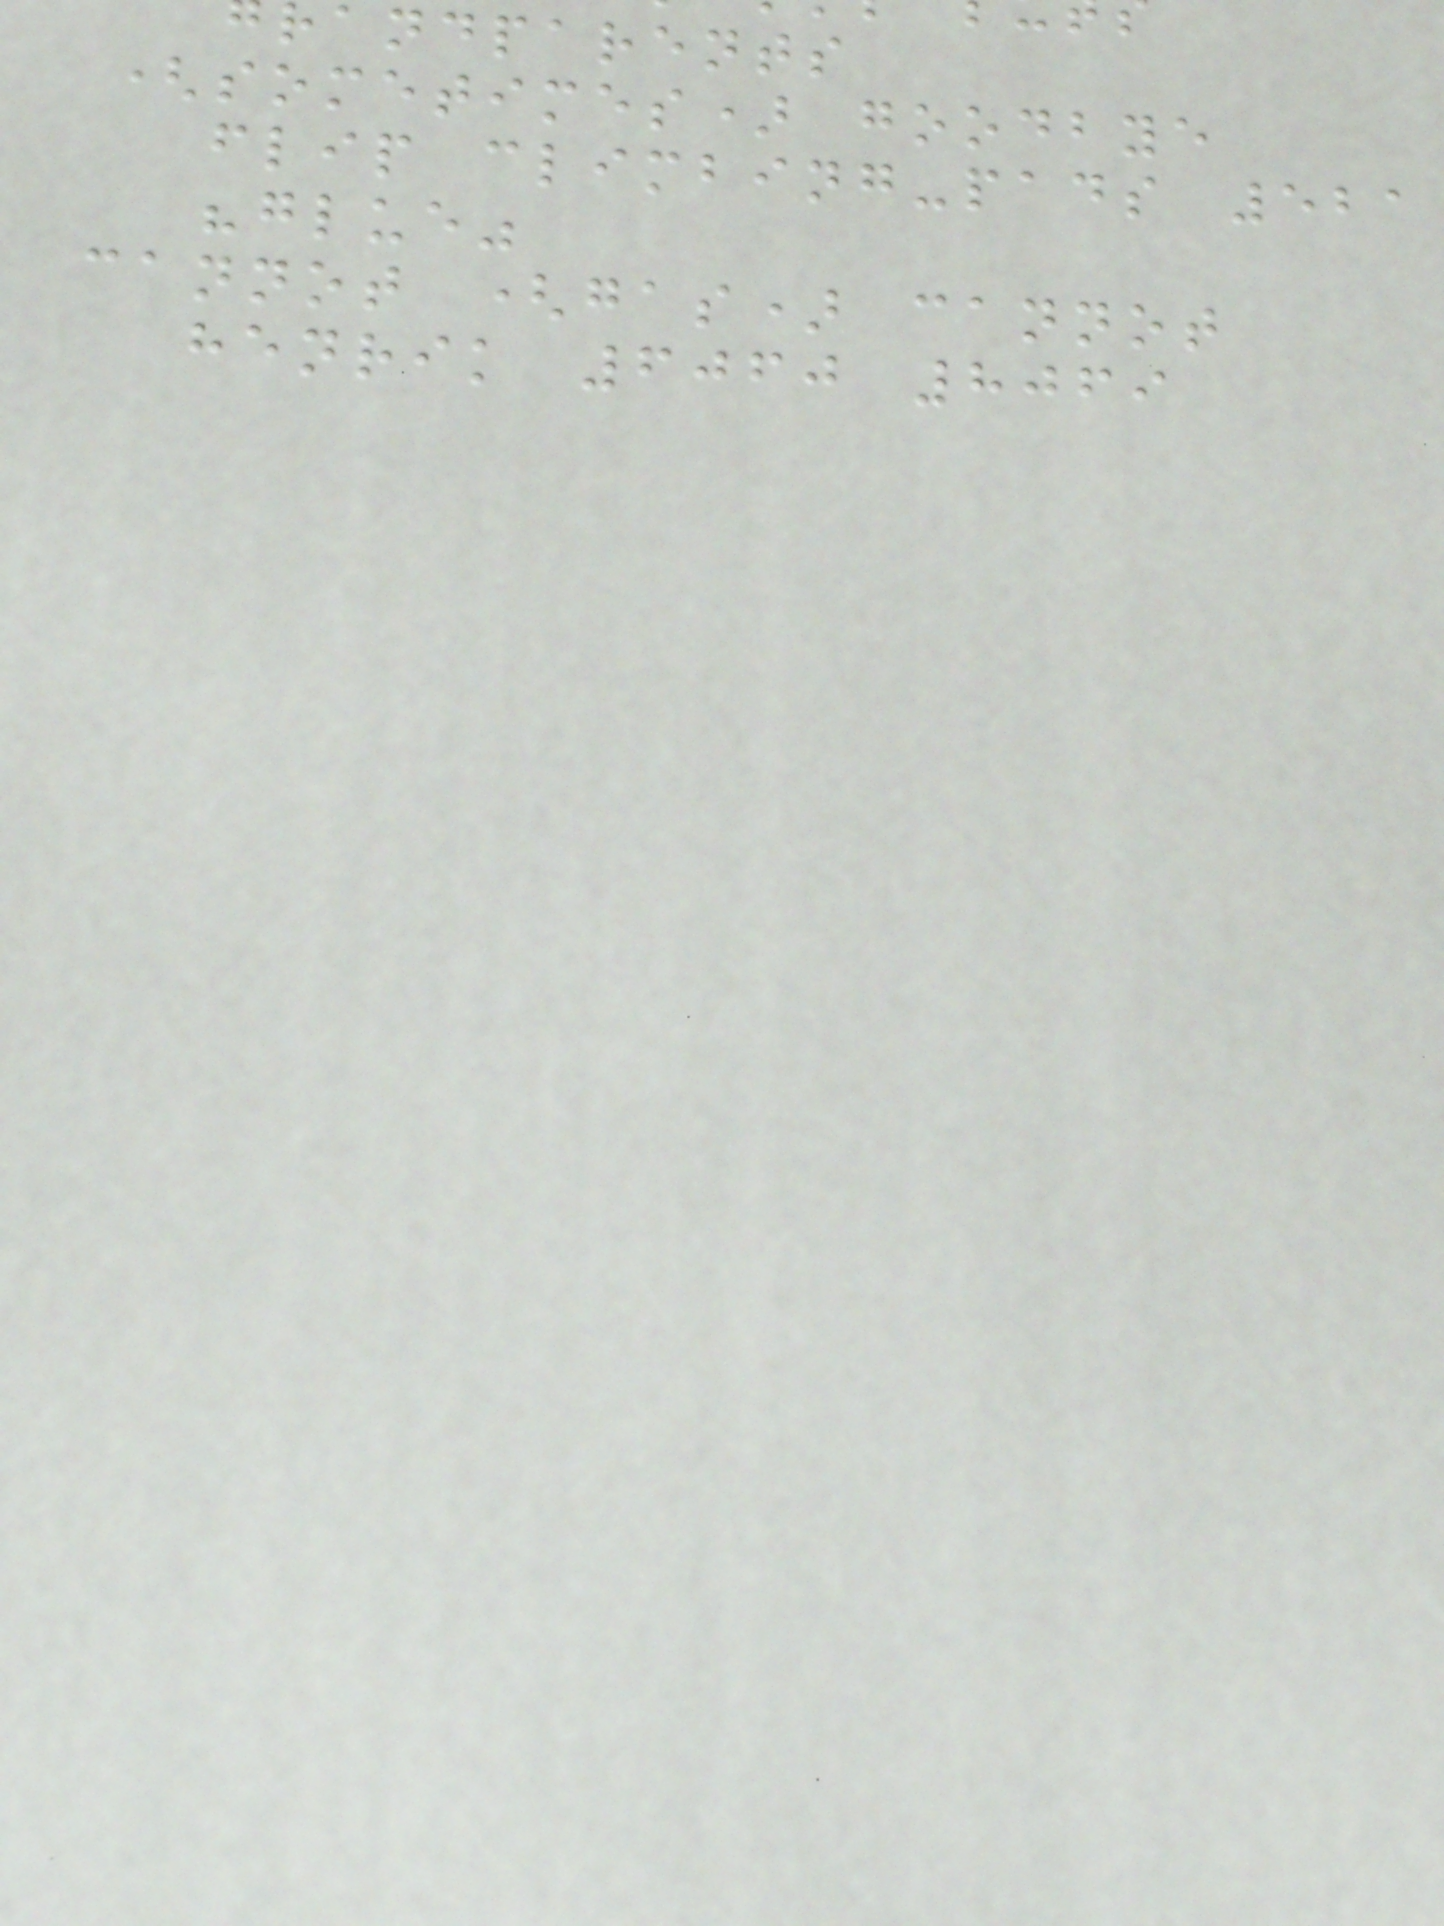andparents
(sometimes) goodbye
flip climbing-pads 521
"glue"
cannot (gas) cannot
henrik 6060 8069
